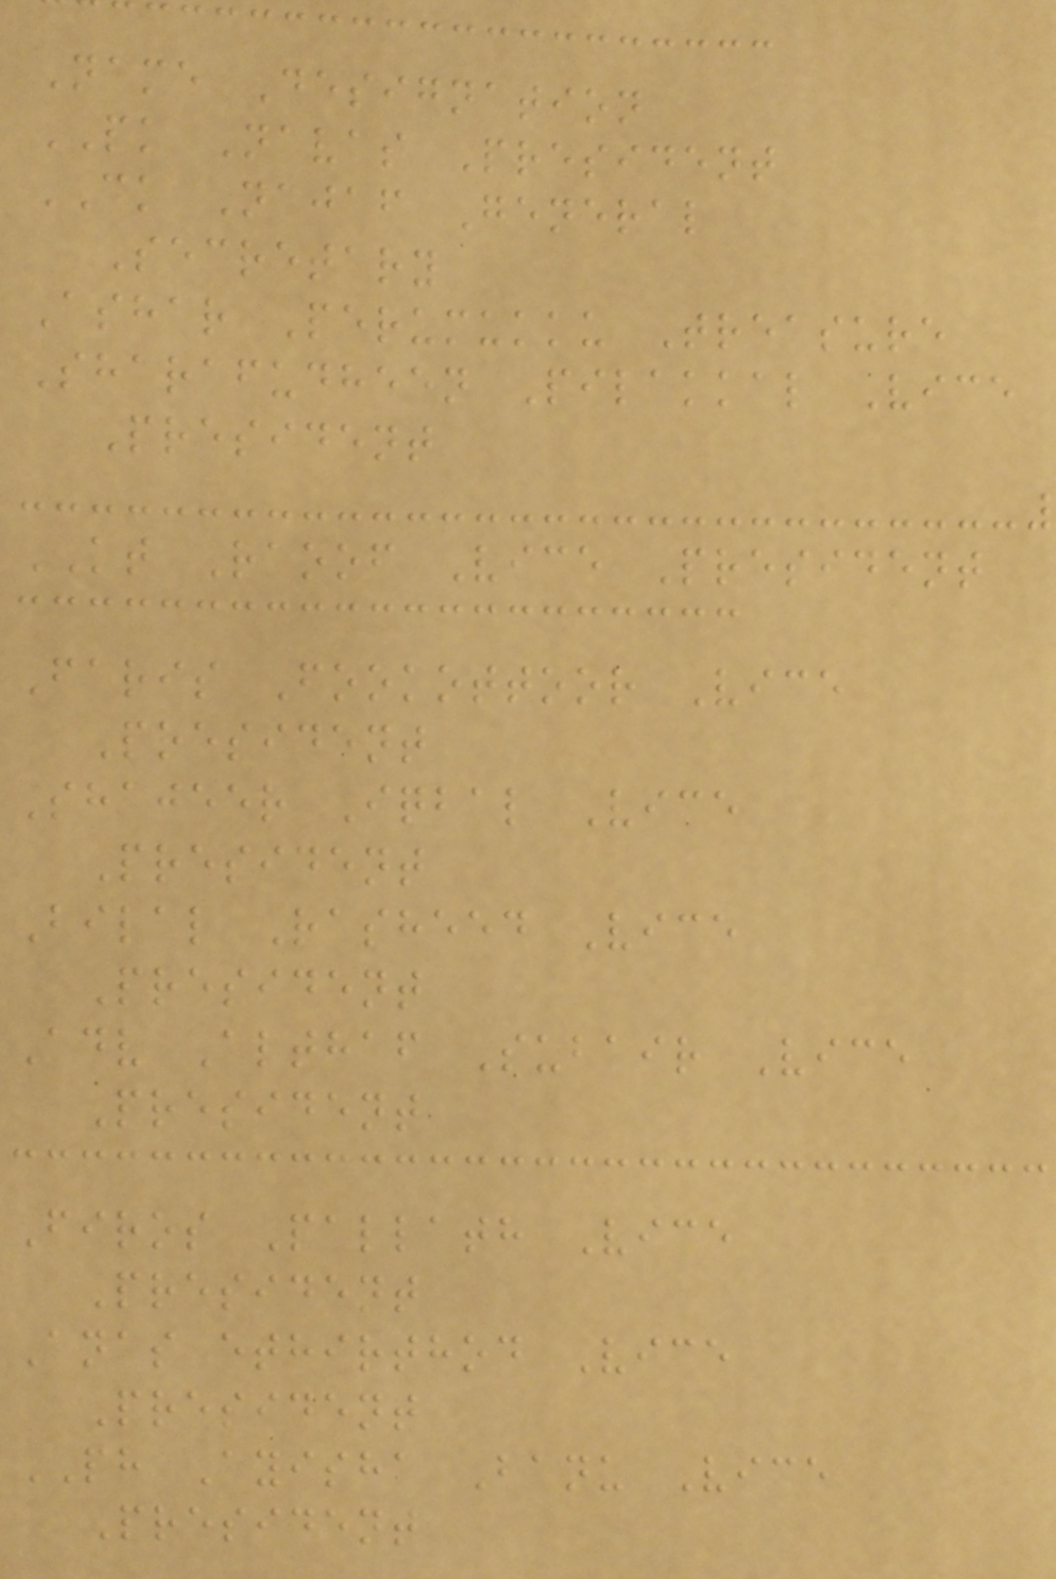Name Designation
PK Navas President
CK Najaf General
Secretary
Ashar Perumukku Treasure
Sharafudheen Pilakkal Vice
President
KT Raoof Vice President
Faris Fookottoor Vice
President
Shajeer Iqbal Vice
President
Bilal Rasheed Vice
President
Adv Althaf Subair Vice
President
Firos Pallath Vice
President
Anas ethirthod Vice
President
PH Ayisha Banu Vice
President
